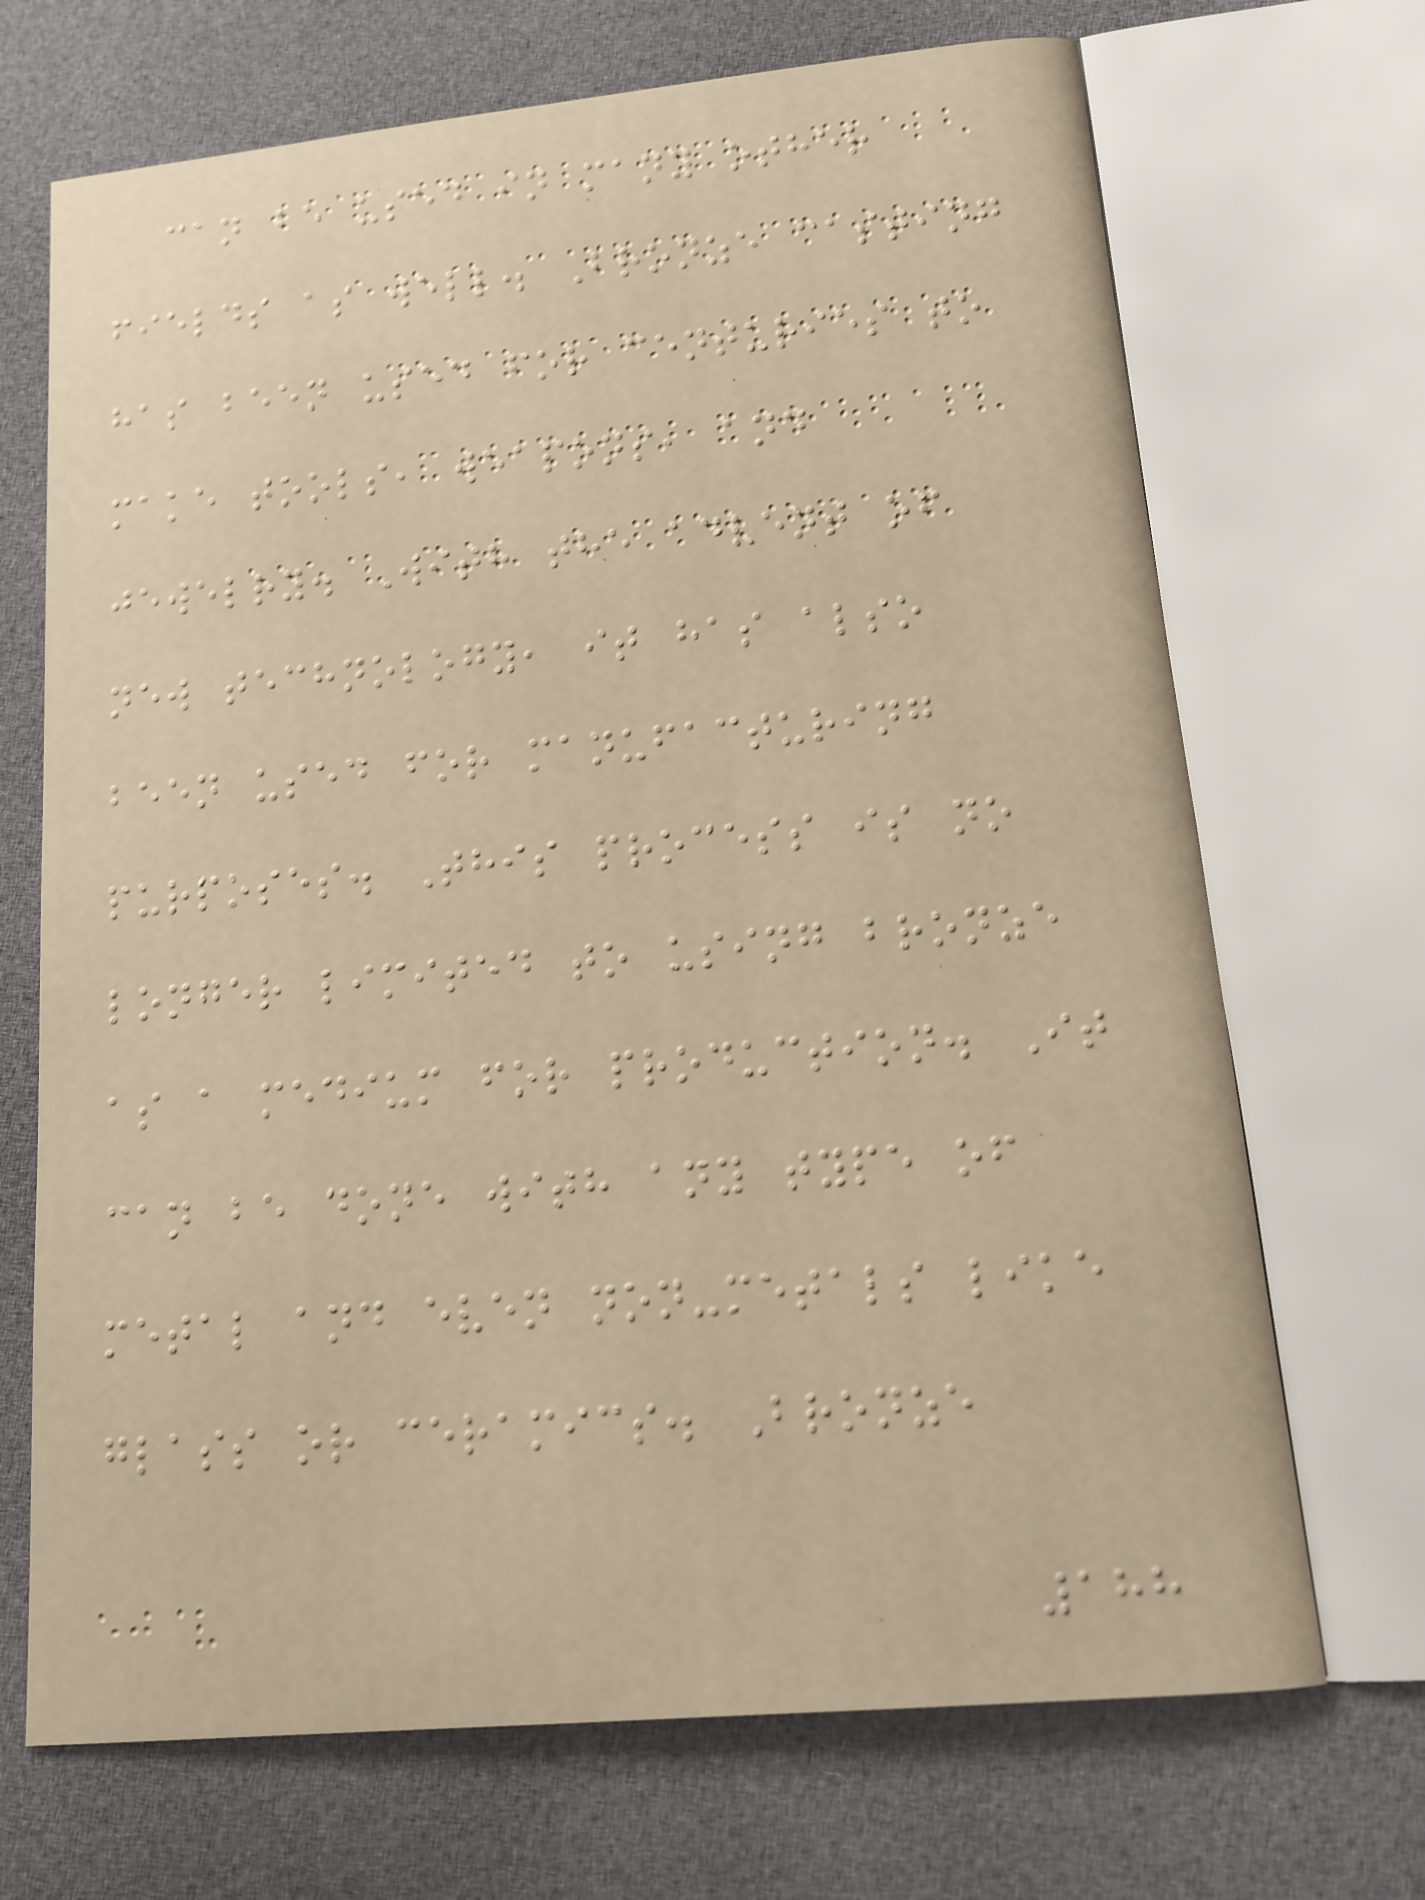can be used in many other
fields as well. Bronze casting
has been used for centuries to
make tools, weapons, and
jewelry. With the advent of
new technology, it has also
been used for manufacturing
purposes. This process is no
longer limited to using bronze
as a medium for production. It
can be done with any type of
metal and even non-metals like
glass or ceramics. Bronze
188
